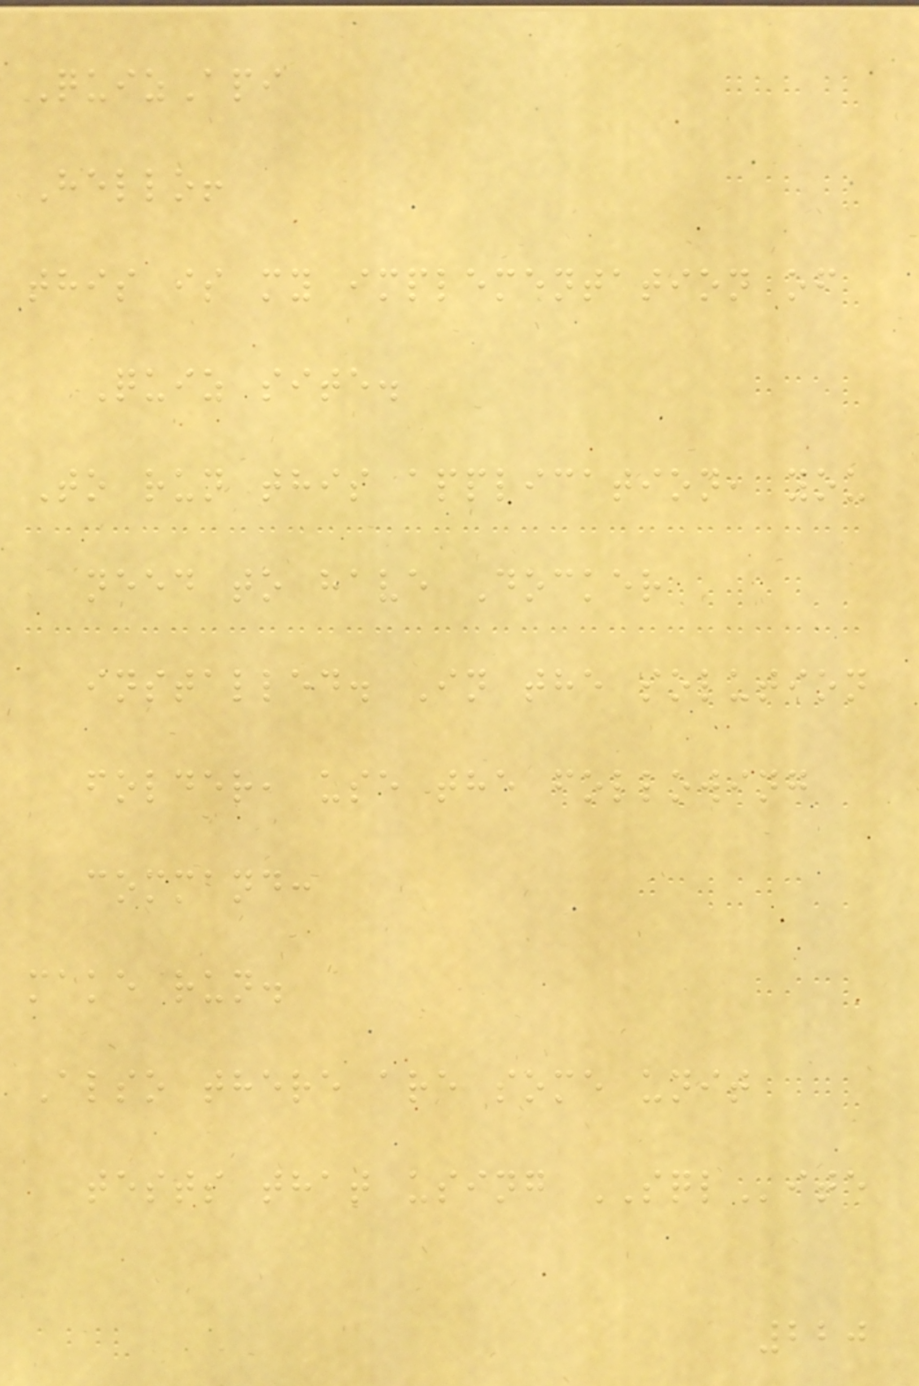QuizApi
Hello!
this is my implementation of
Quiz site.
To run this application, you
need to have Docker
installed. In the solution
folder, use the following
command:
make run.
Also there are some unit
tests that using SQLite
220
